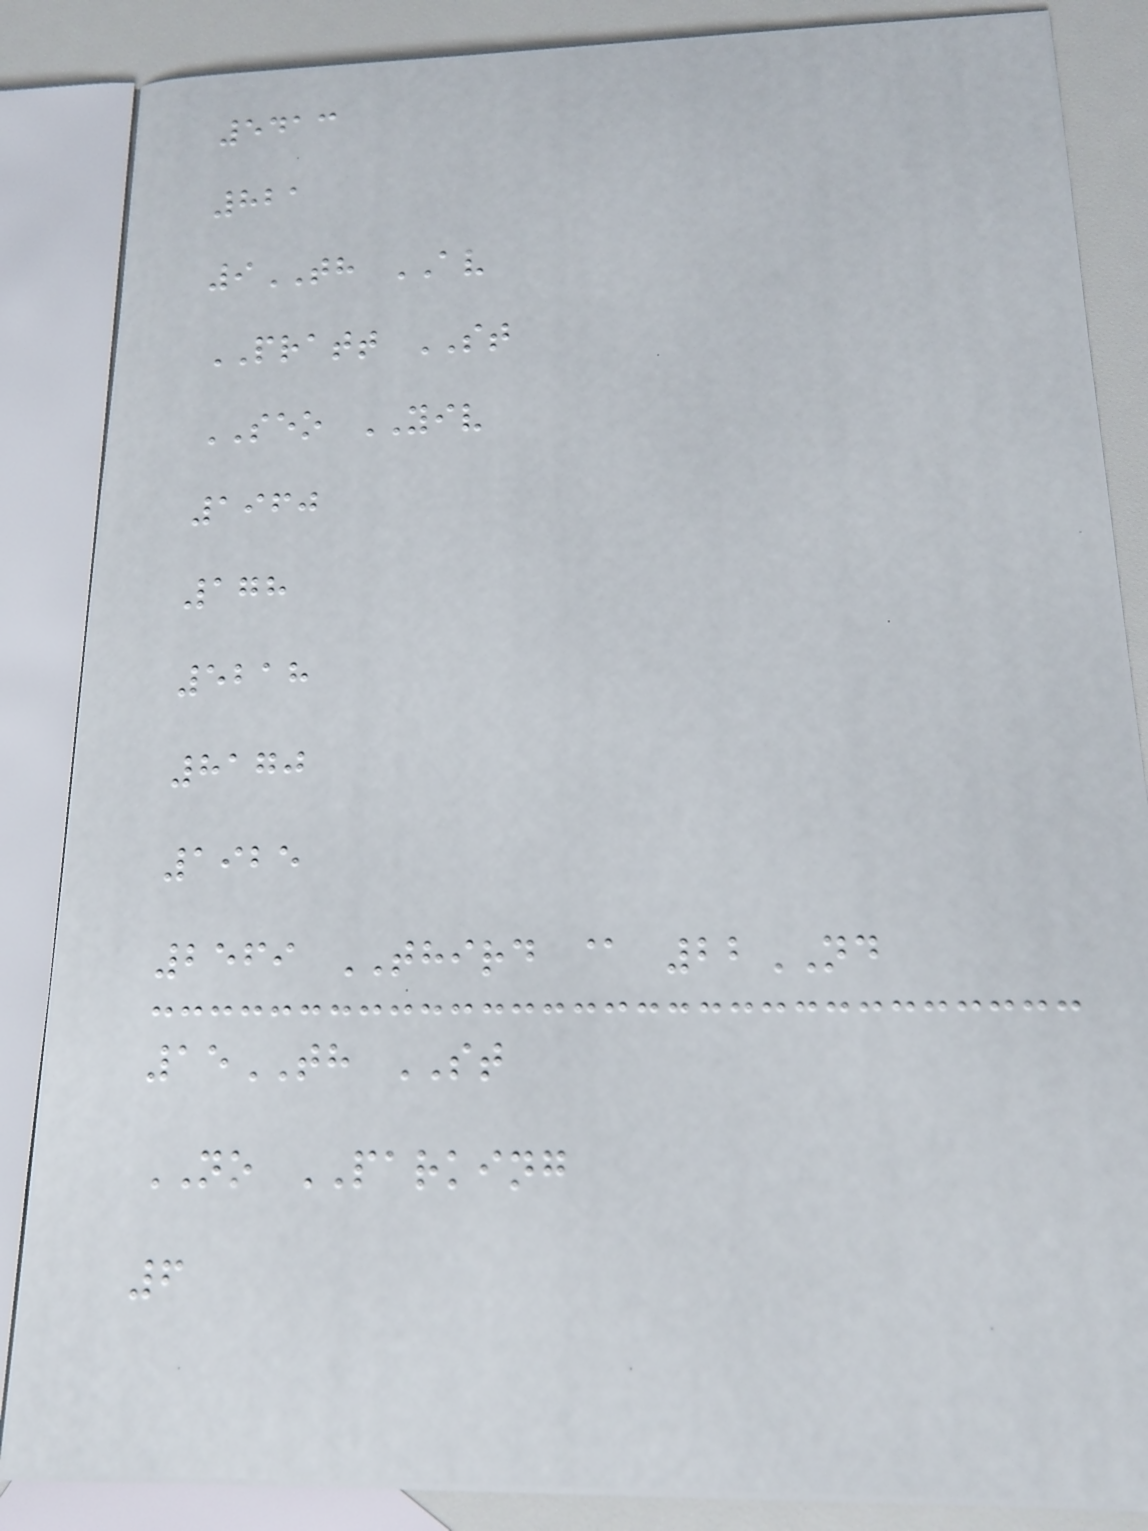5413
821
9TH AV
PRATT ST
SEO YIV
1960
178
5218
8170
1925
2569 THIRD @ 22ND
15TH ST
NO PARKING
6
